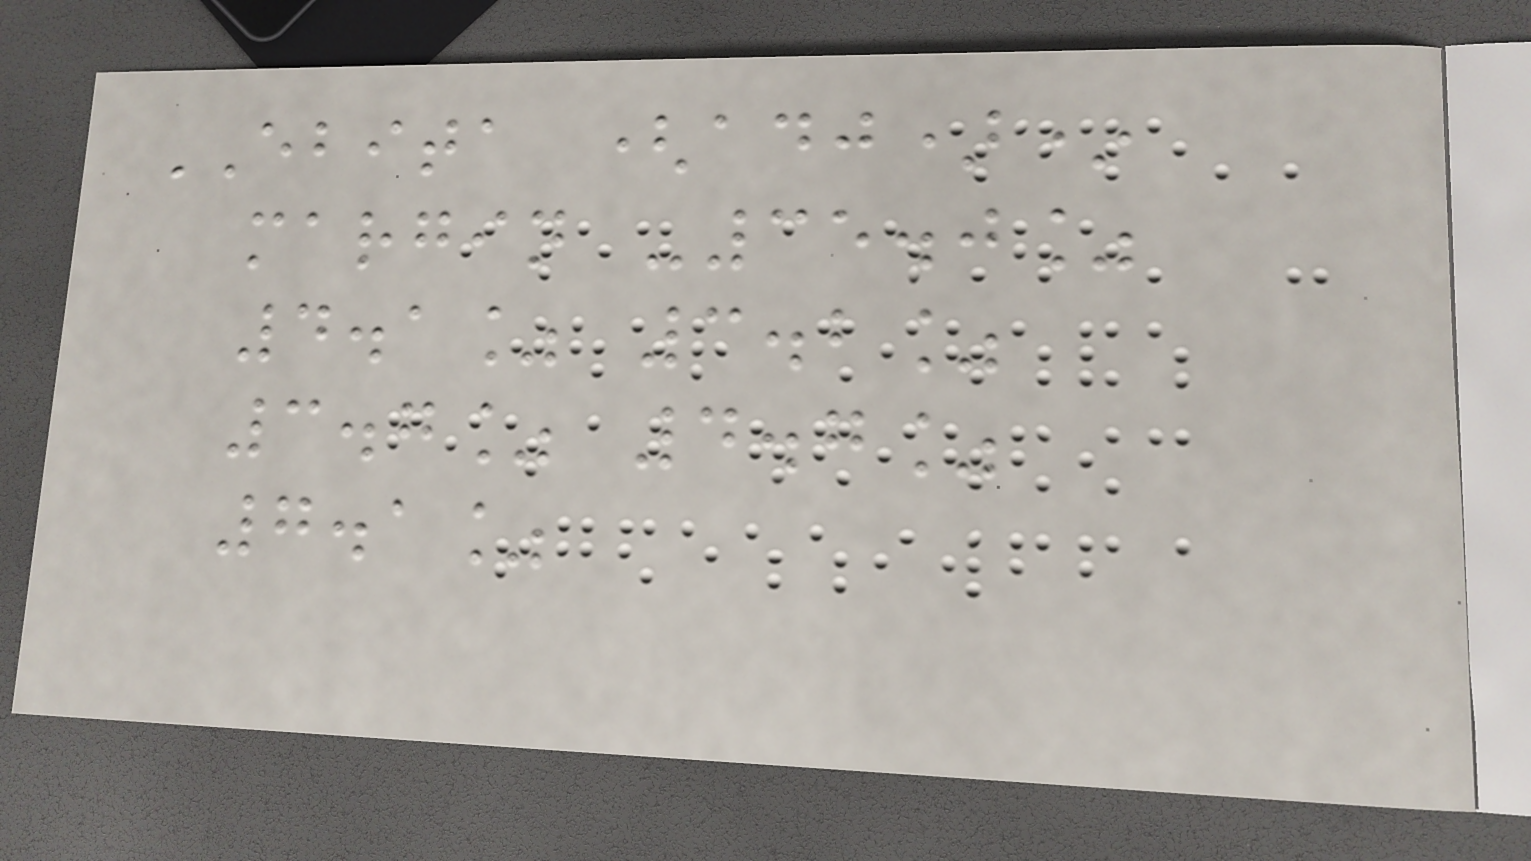EBITA (adj)*
margin -35.0%
4.1% 3.2%
3.7% 4.7%
7.1%
